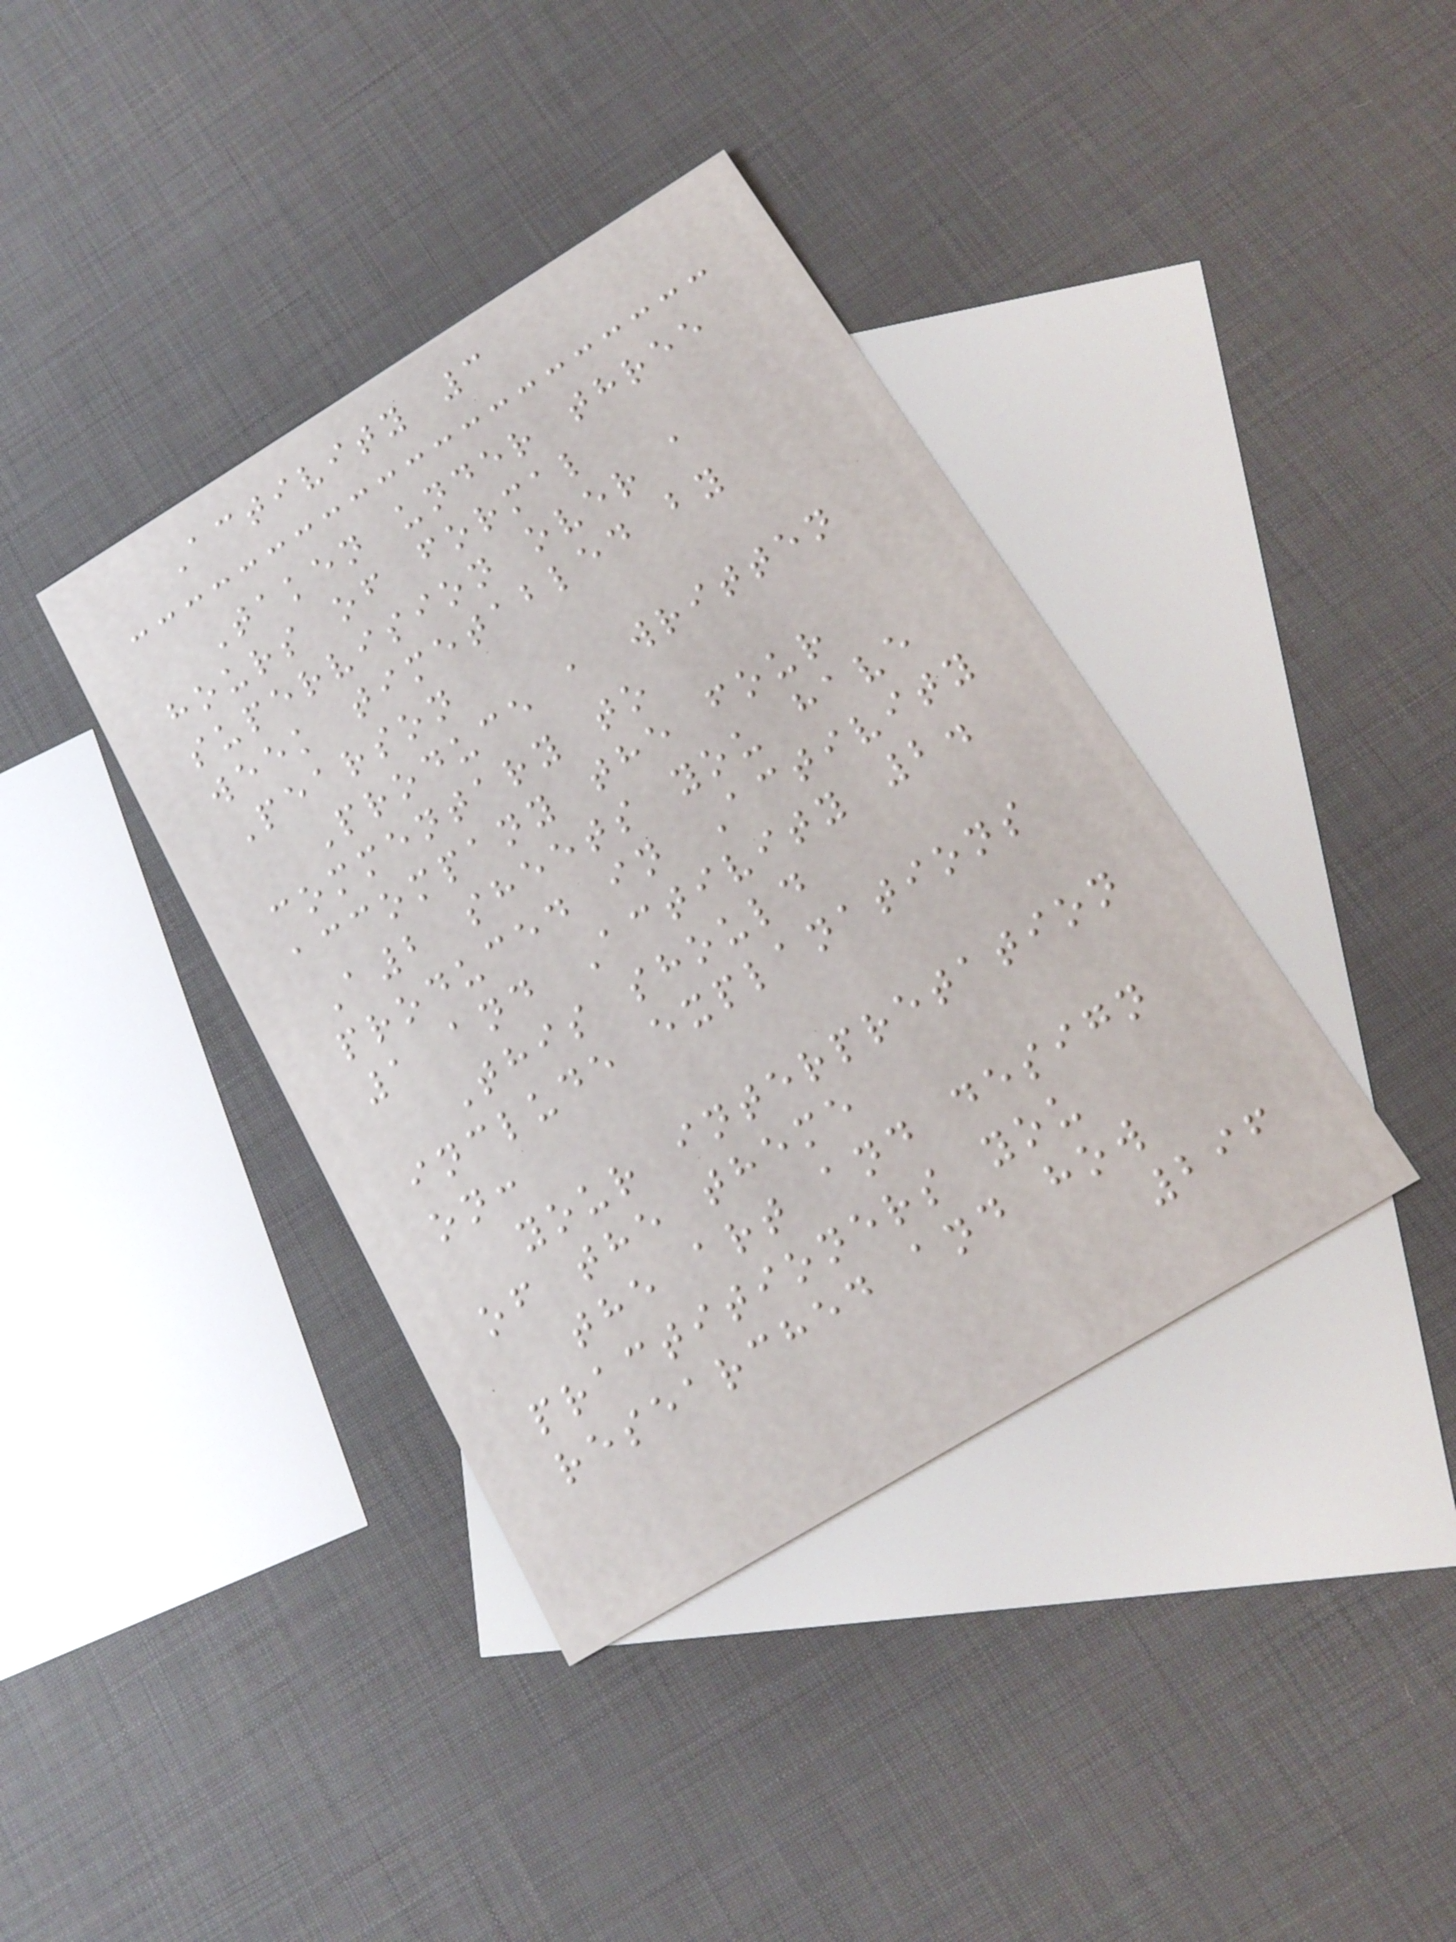Activity 3
Taken under three
hours of formal
supervision over a
week timetabled by
Pearson
Produce a written
commentary to
accompany the four
A2 sheets you have
produced in Activity
1 and Activity 2.
This should
include explanations
on:
your interpretation
of the theme
the art and design
practitioners you
researched and how
296
